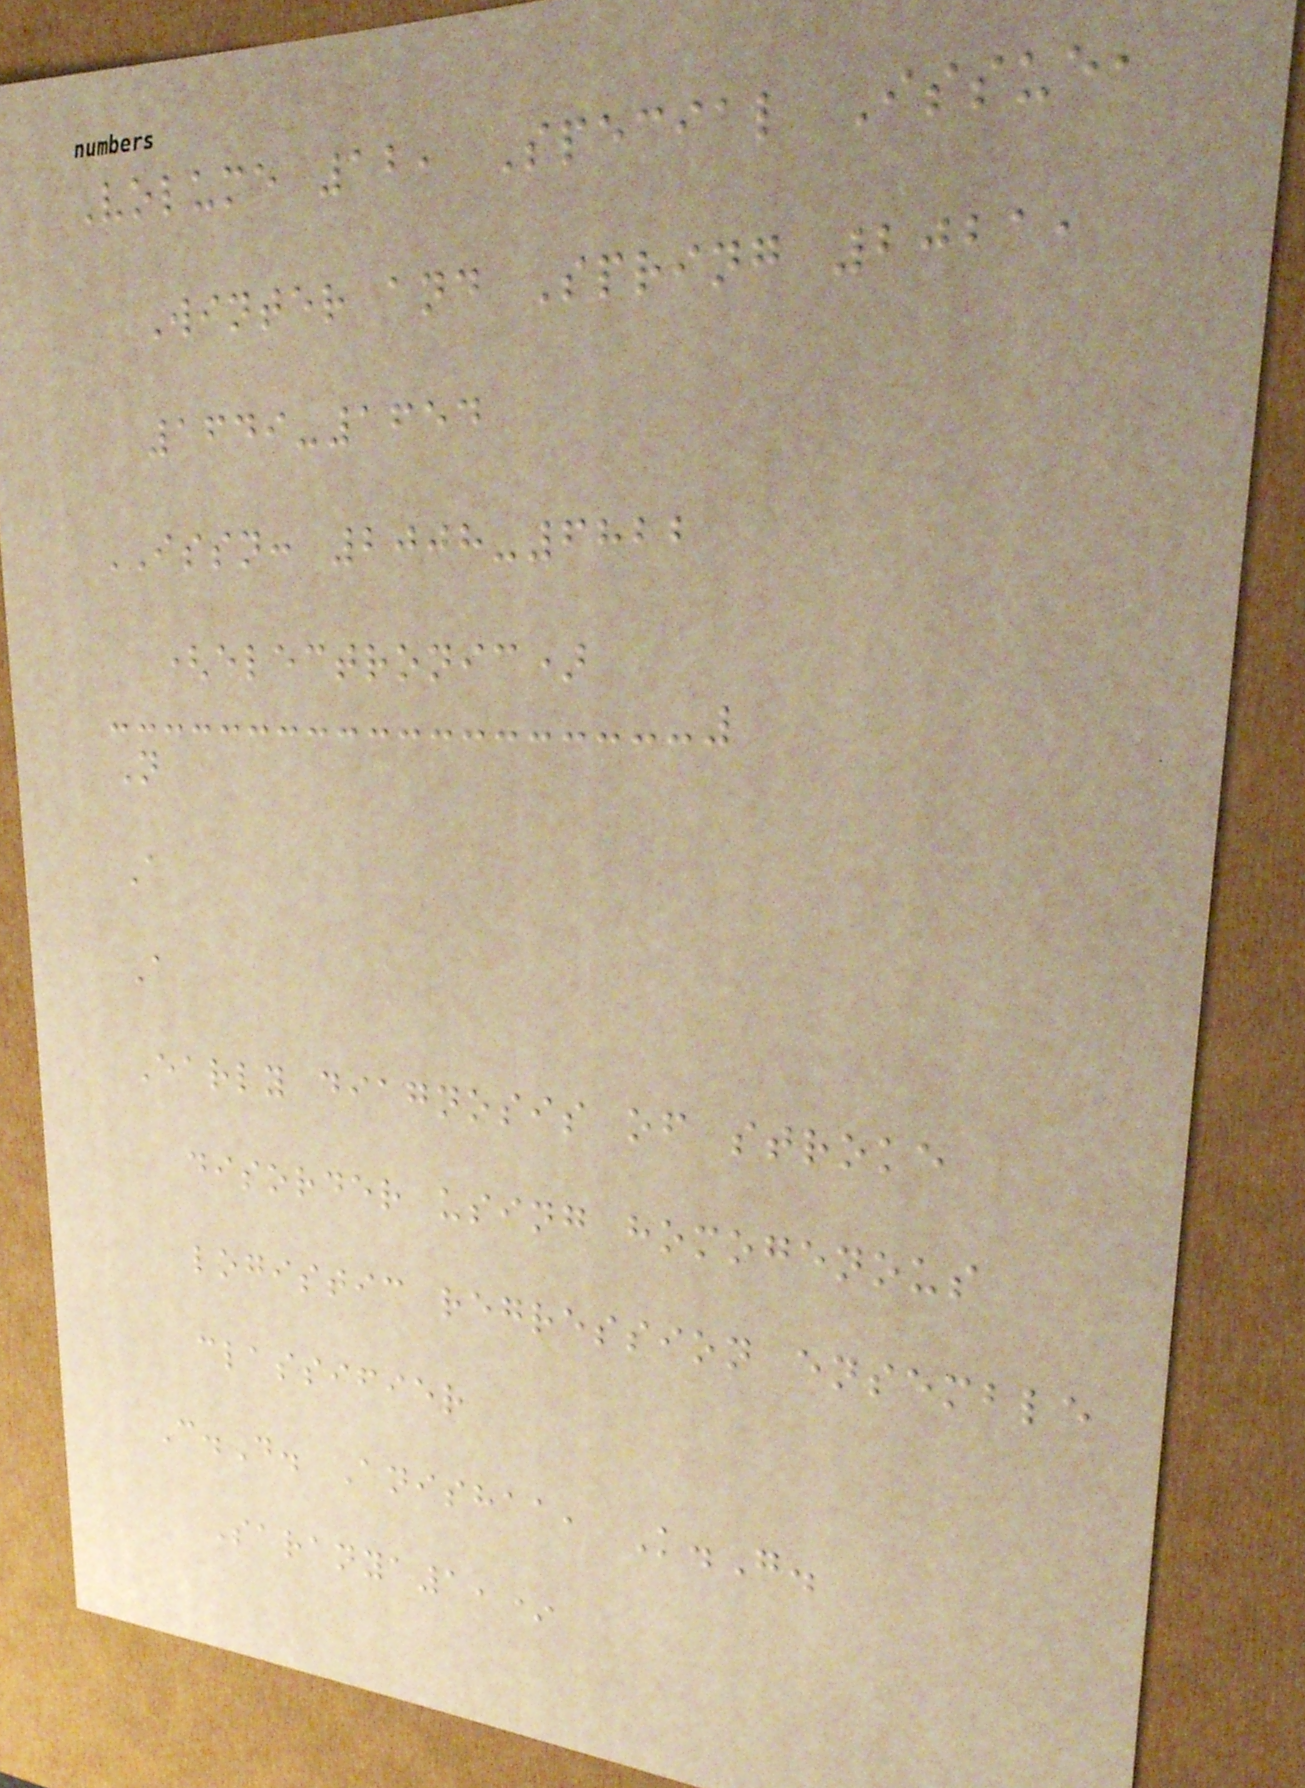Volume 12, Special Issue,
Winter and Spring 2021,
1649-1654
ISSN: 2008-6822
(electronic)
N
A
A
Early diagnosis of stroke
disorder using homogenous
logistic regression ensemble
classifier
C.D. Anishaa, K.G.
Saranya1,*
